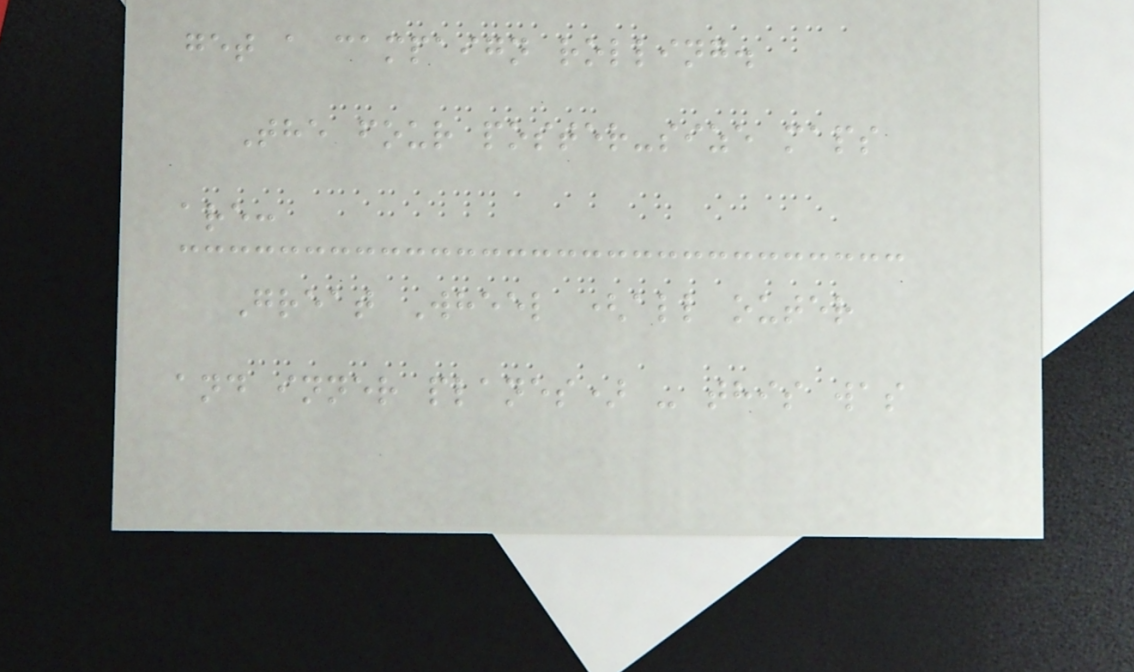get a campaign rolling.
The four poster-size maps
are:
Great Wheel (all outer
and inner planes) - this was
